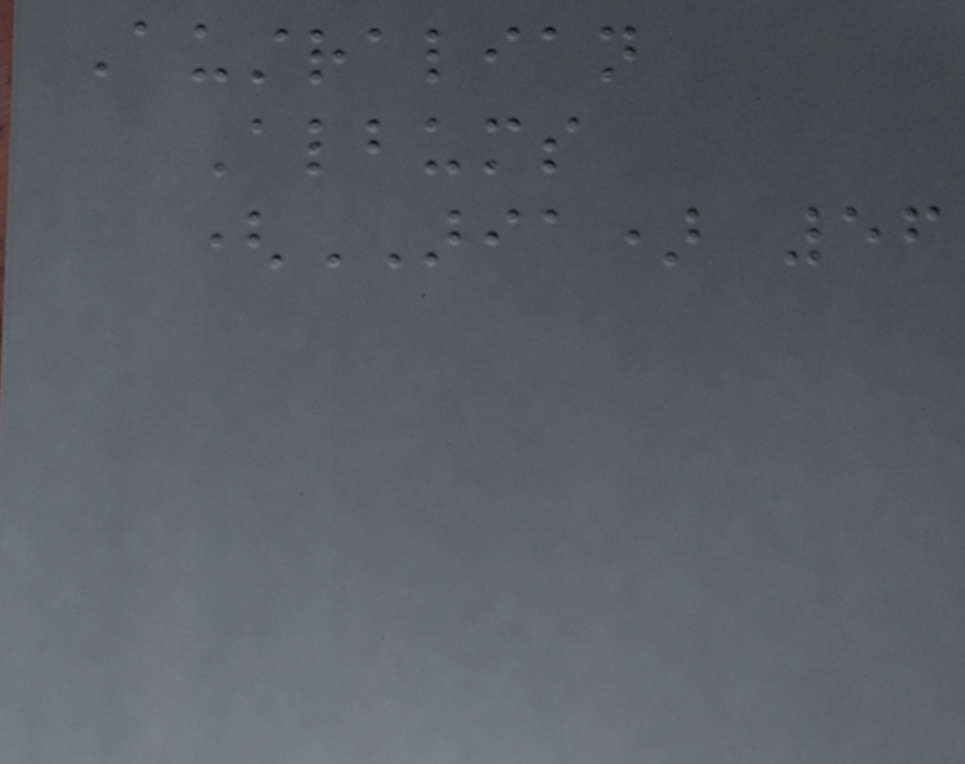Australian
Albums
(ARIA) 56
